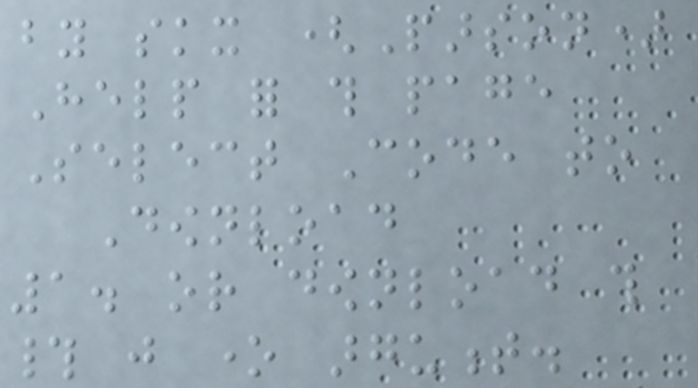by skx (Parson)
Help for this page
Select Code to
Download
1. or download this
# just one argument.
